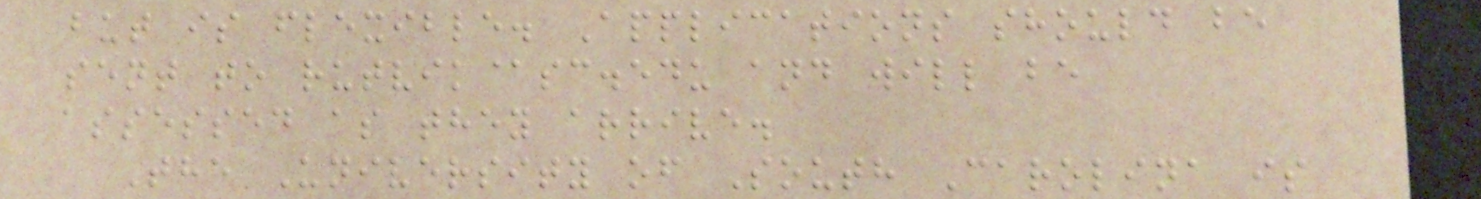but is flexible. Applications should be
sent to rutvik@sc.edu and will be
assessed as they arrive.
The University of South Carolina is
